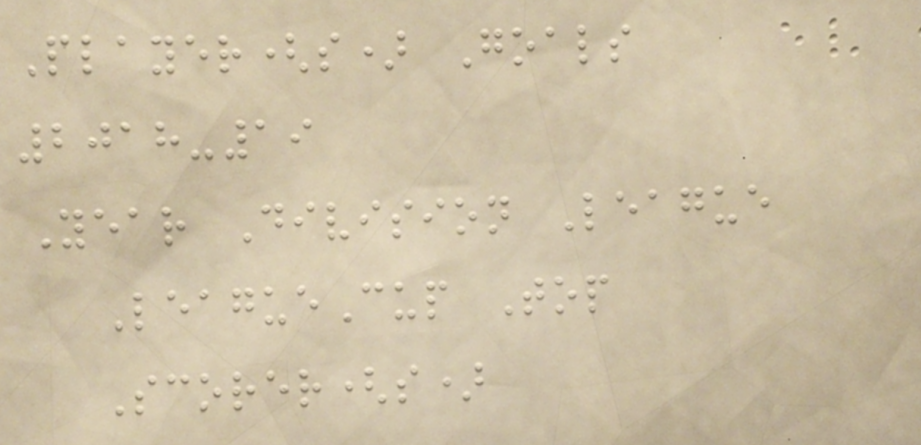Player(s) Goals
2018-19
Year Division League
LeagueCup Top
Scorer(s)
